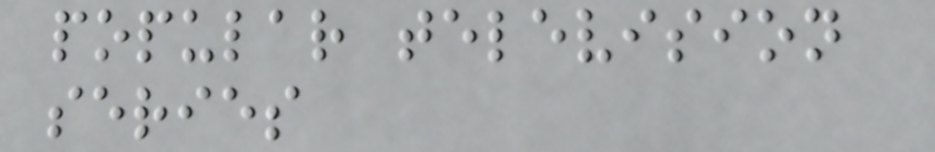popular television
series
